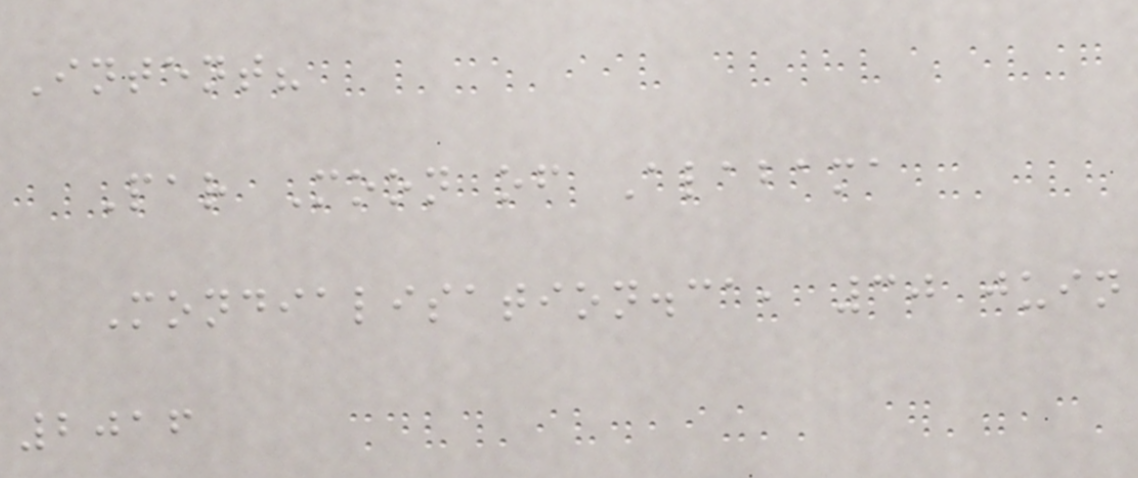Intent?
Par Moon of Alabama
Mondialisation.ca, 30 juin
2016
